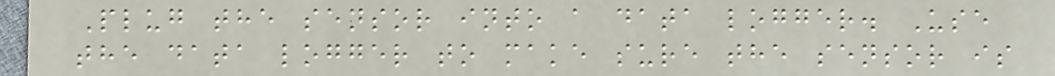Plug the sensor into a data logger. Use
the data logger to make sure the sensor is
